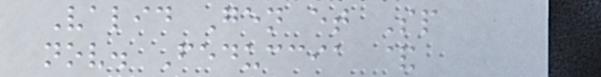Valid Gen et Sp
nov. Feduccia &
